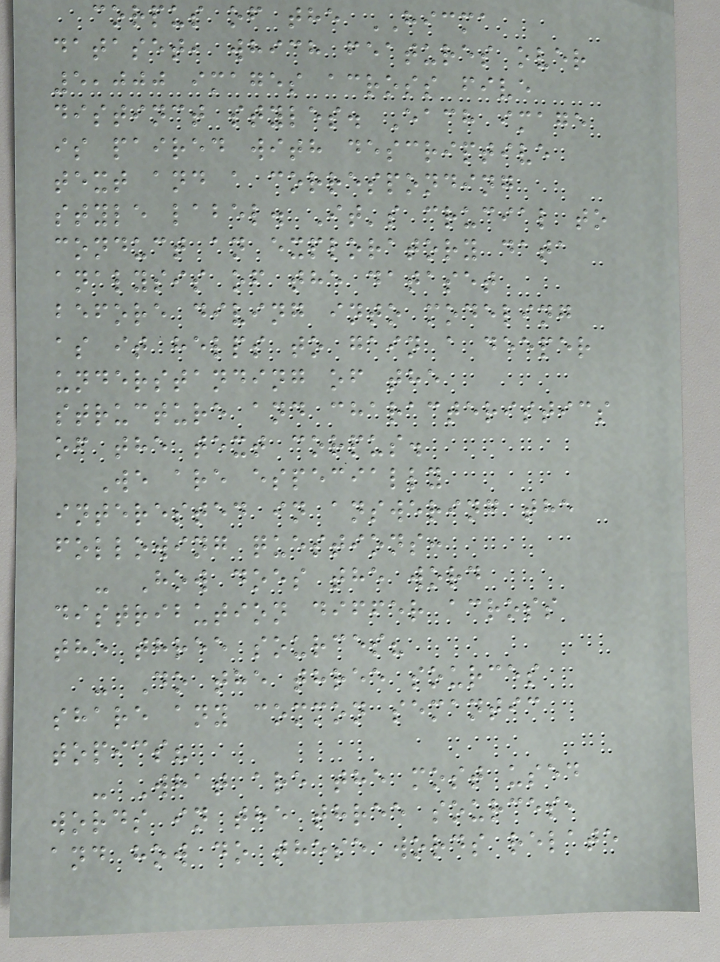corpus of the HICMA
dataset, which features over
5,000 images across five
distinct styles. Each image
is paired with descriptive
text and a corresponding
style label. It's crucial to
conduct an exploratory data
analysis of the dataset
before diving into modeling
as it helps to gain a deeper
understanding of the
structure and characteristics
of the text corpus.
We are especially
interested in answering the
following questions:
- How does the word
distribution differ across
the three sources?
- Do the three sources
share any common semantic
topics?
- What are the most used
words in the three sources,
and how do these words relate
